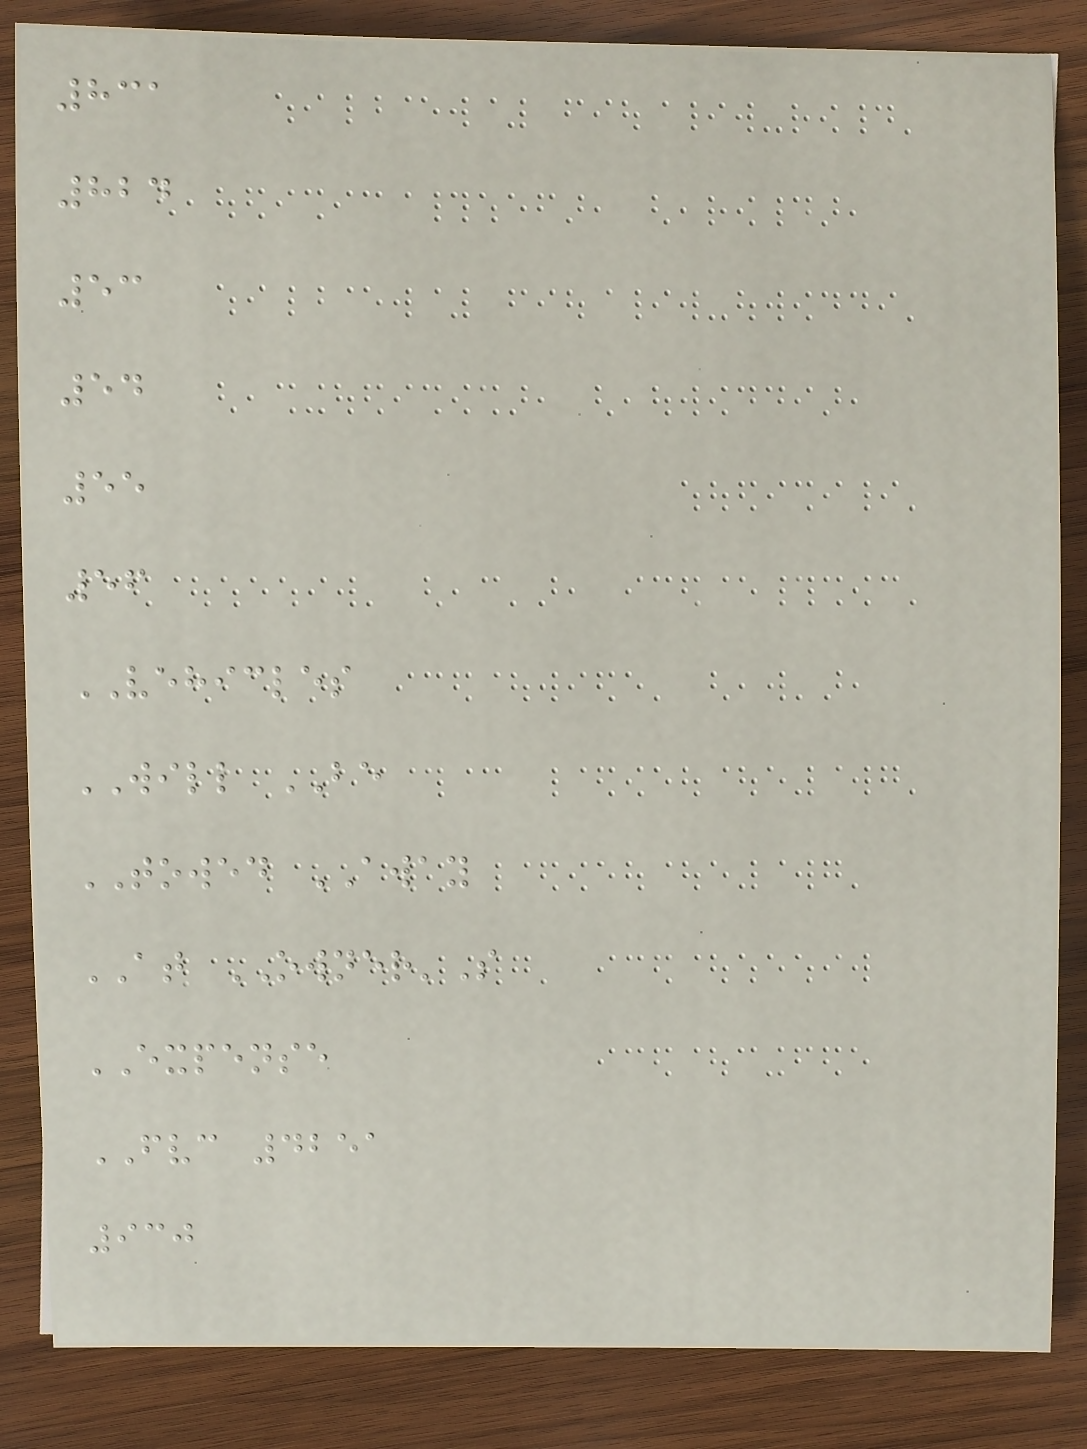831
824
53
54
55
56
VEHICLES
WILL BE
TOWED AWAY
AT OWNER'S
EXPENSE
FVC 4251
930
